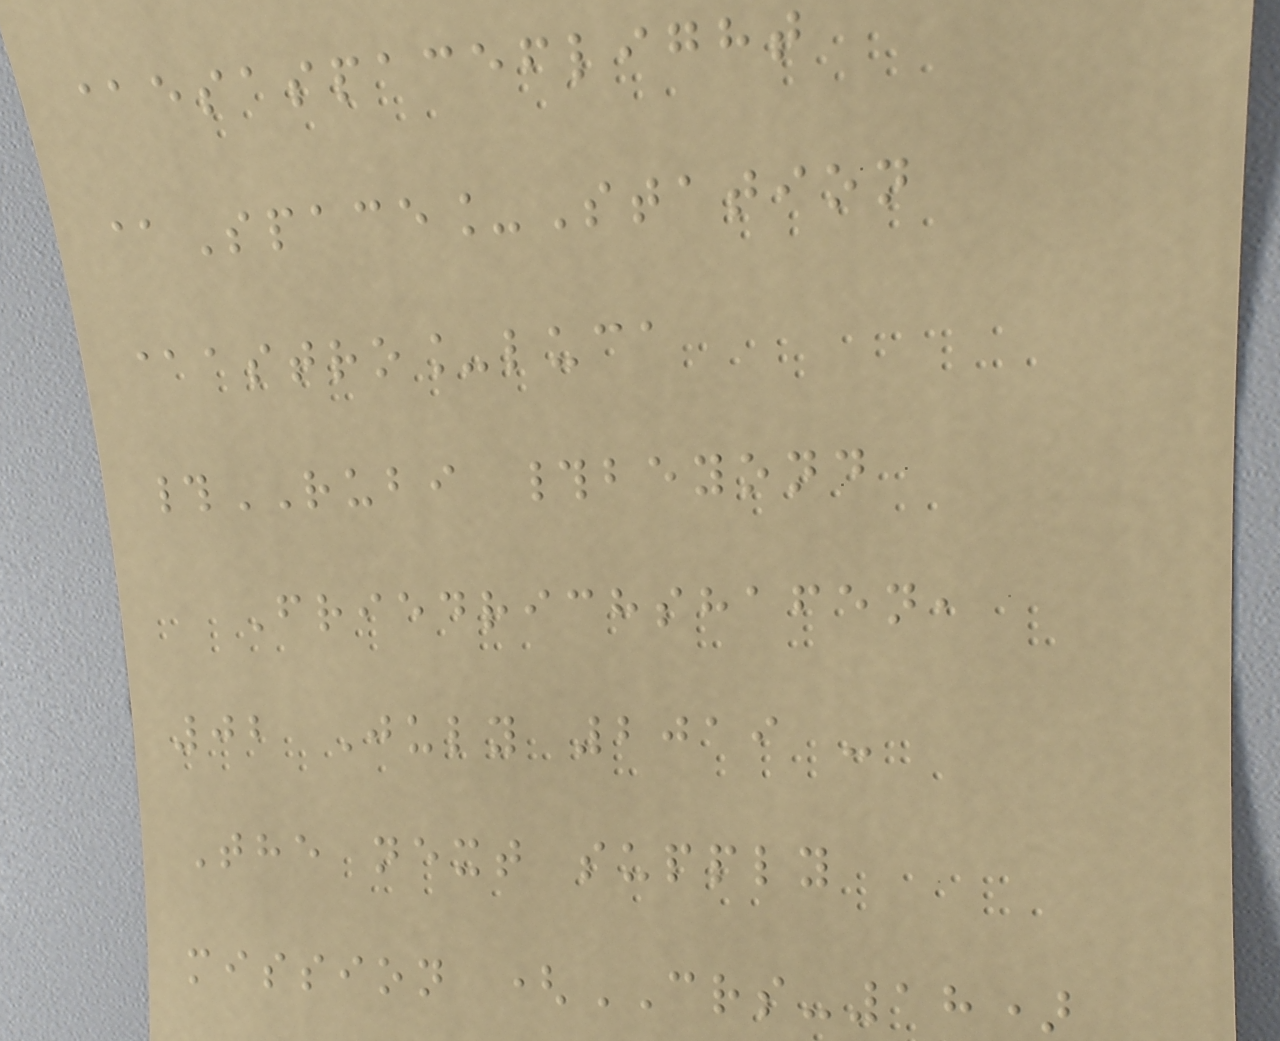@esaspaceflight
@Space_Station
@astro_luca
#RUBI #beyond
Friedrichshafen,
02 July 2019 -
The next supply
mission (CRS-18)
